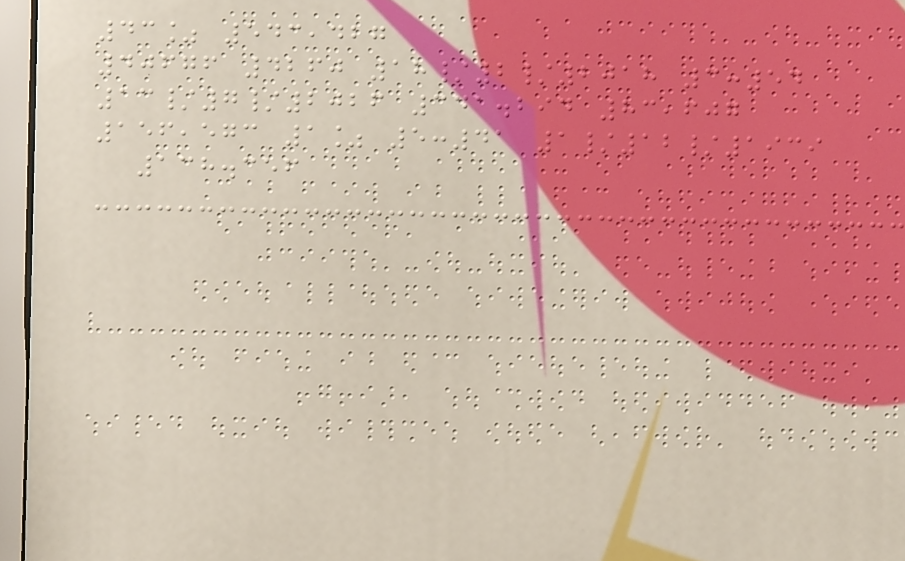43% 543,427
40676 4260 18/2/2018 3:54
13/7/2026 341.294 83,607
156,573 1% 5:41 1/12/1939
138.356
